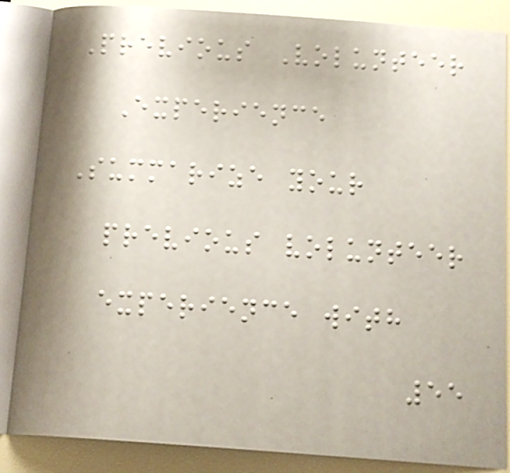Previous Volunteer
Experience
Summarize your
previous volunteer
experience with
55
